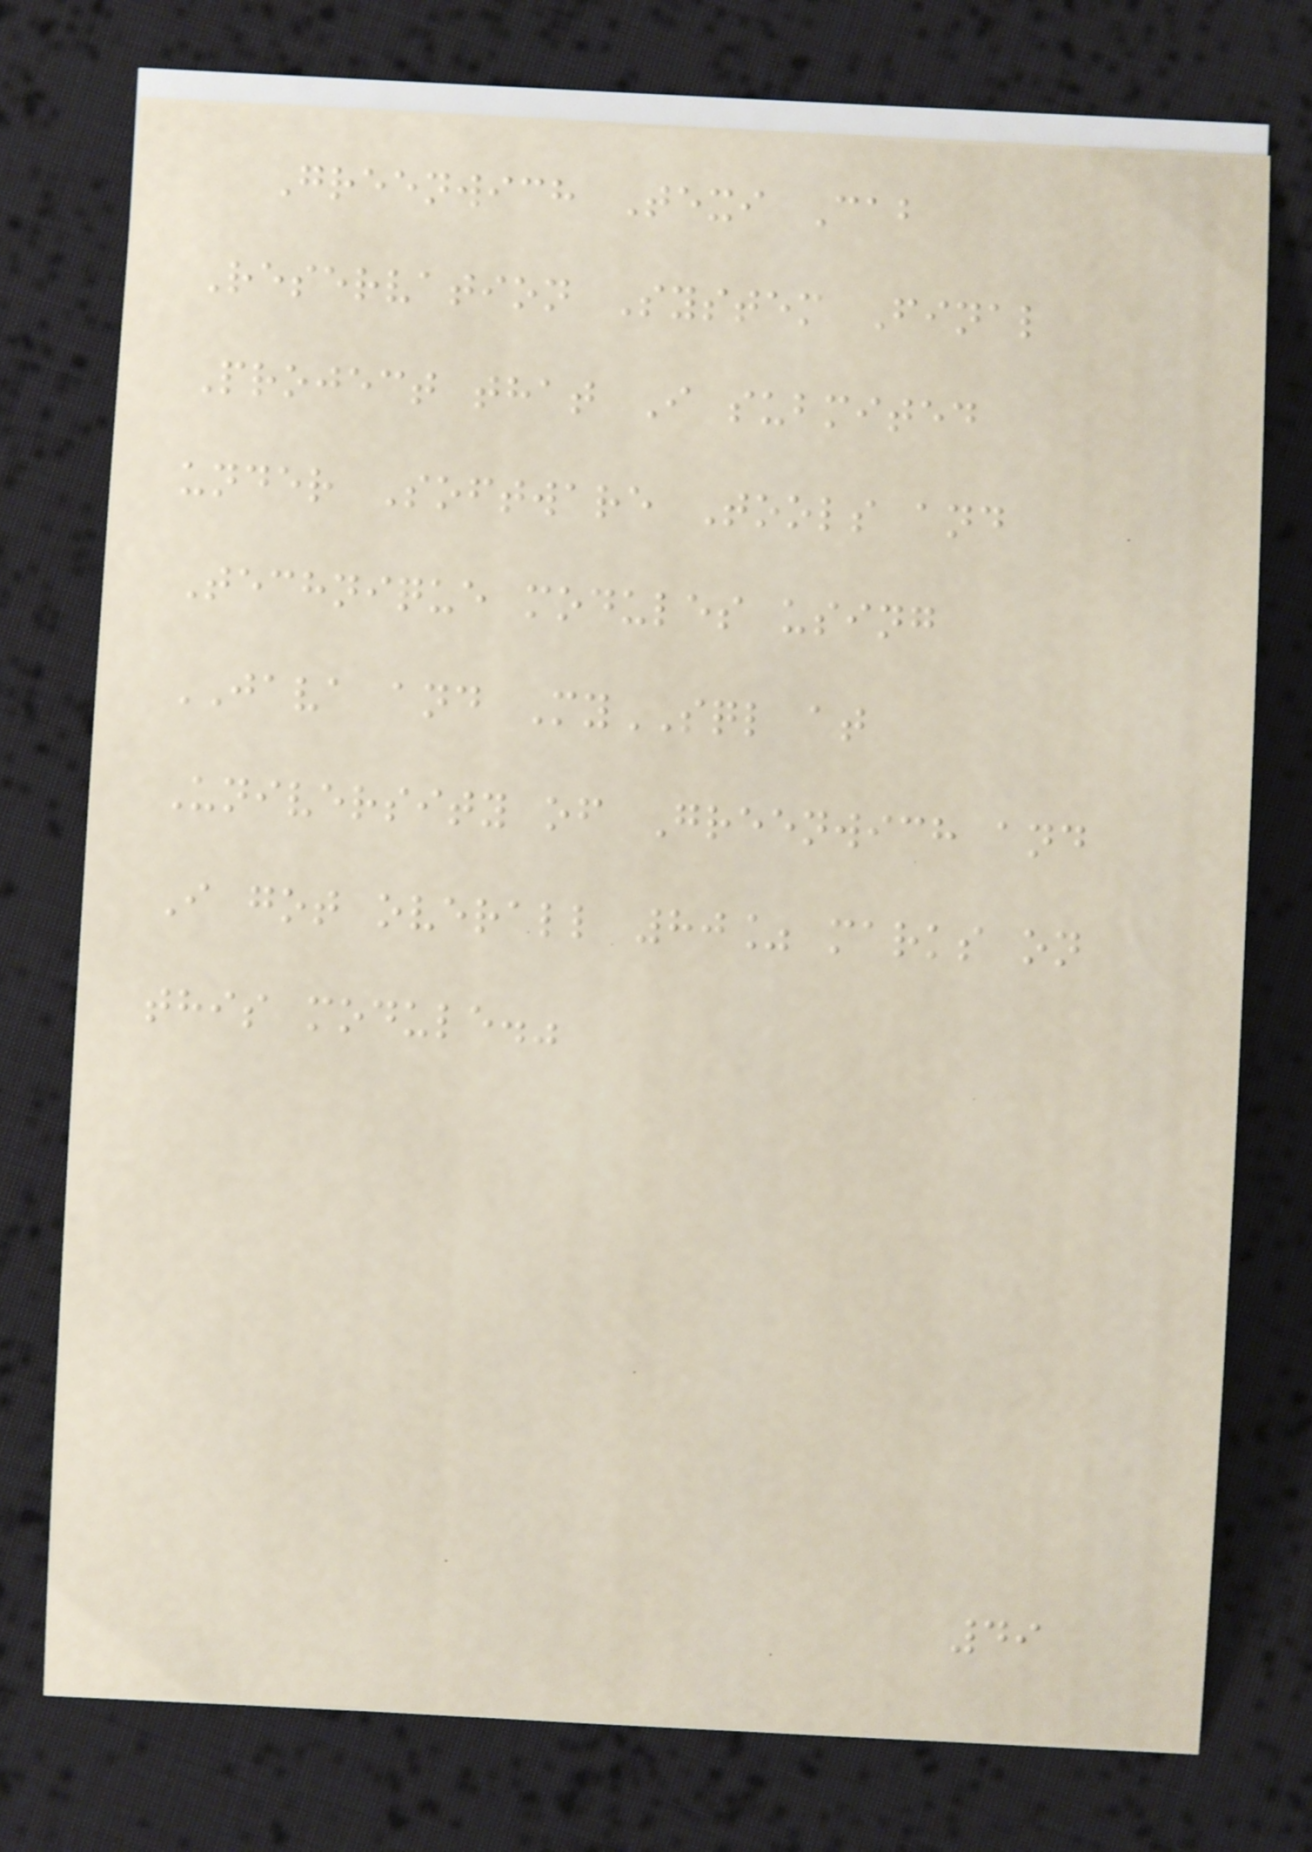Greenwich Texi Cab
Reservation System Final
Project that I submited
under Software Tools and
Technique modules using
JAVA and MySQL at
University of Greenwich and
I got overall 80% marks on
this module."
49
